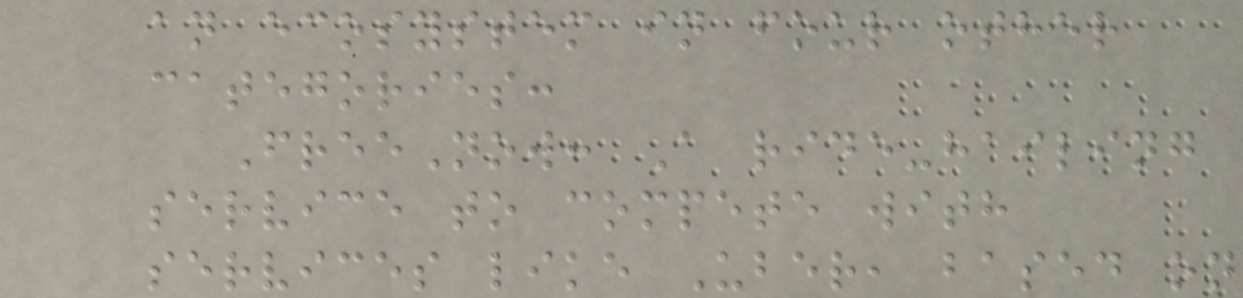an ecosystem in four other
categories:
FreeNow: A ride-hailing
service to compete with
services like Uber, based on
